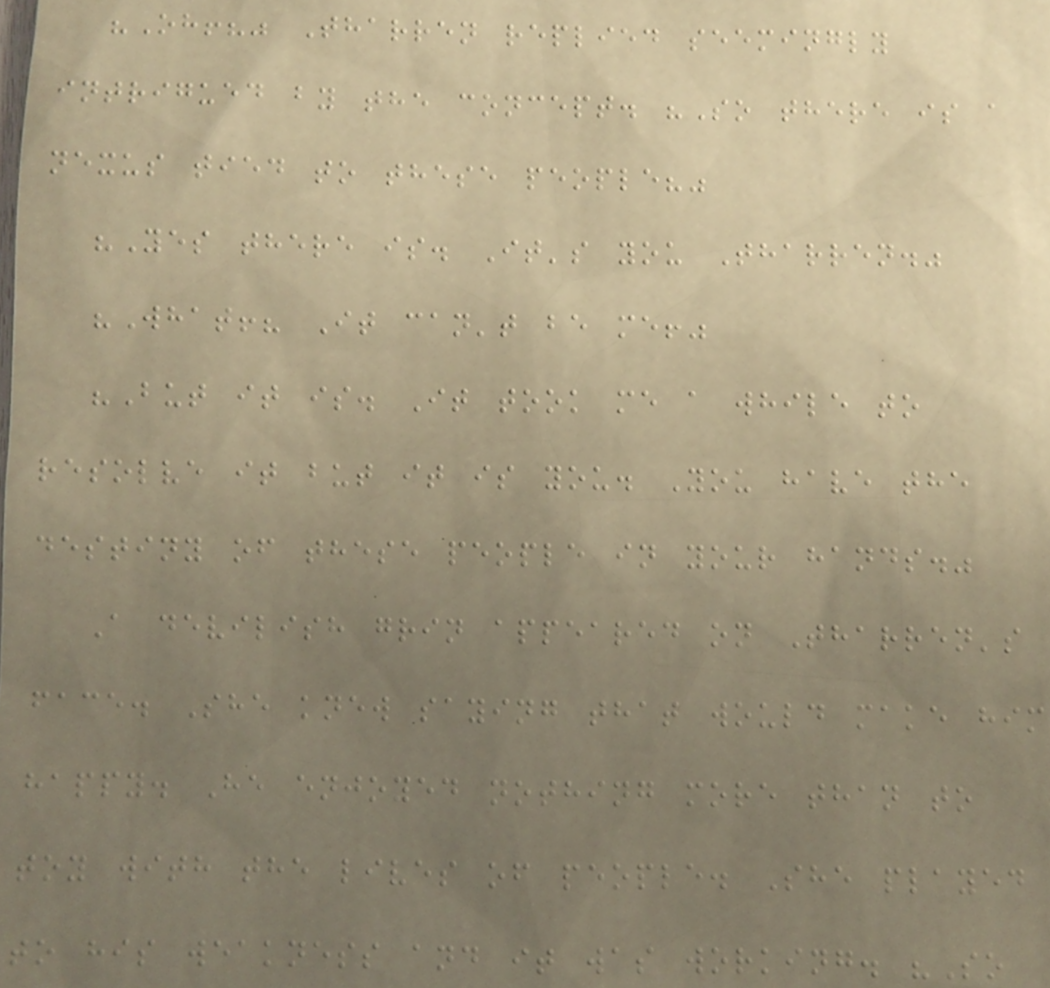"Oh!?" Tharren replied seemingly
intrigued by the concept. "So there is a
nexus tied to these people?"
"Yes there is. It's you Tharren."
"What!? It can't be me!"
"But it is. It took me a while to
resolve it but it is you. You have the
destiny of these people in your hands."
A devilish grin appeared on Tharren's
face. She knew saying that would make him
happy. He enjoyed nothing more than to
toy with the lives of people. She played
to his weakness and it was working. "So
